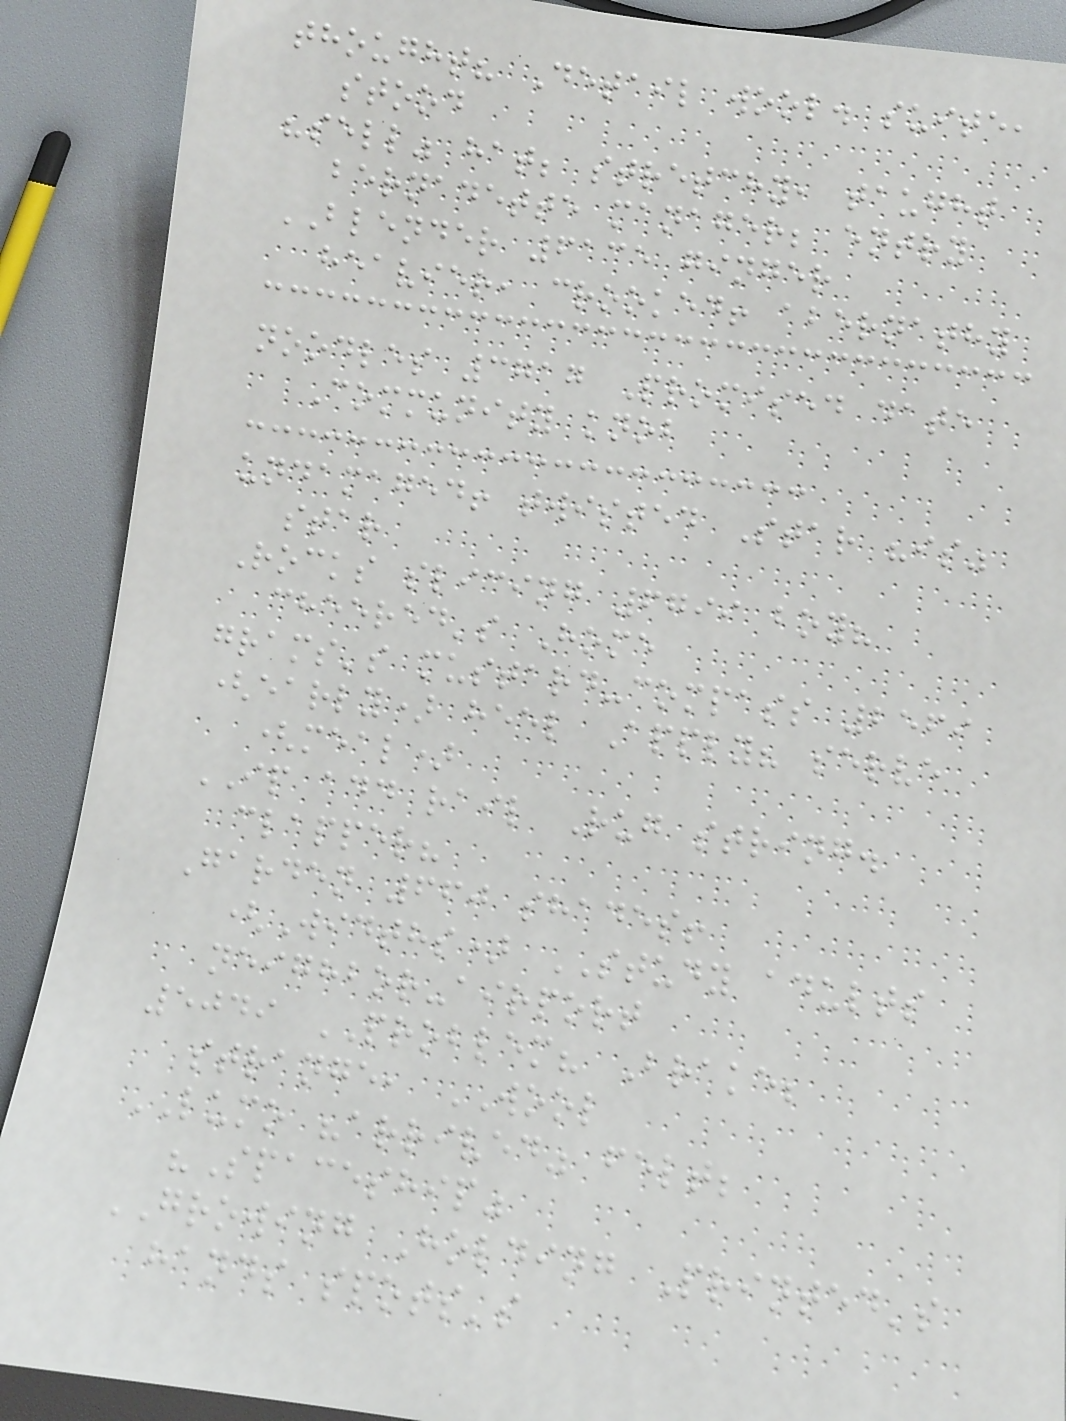thought? Detail wool. suite,
stood
"sell" hat; stretchy, taught
bernadette manager; entry
BLENDER 6135 ginger
heavier, crooked! abernathy
noodles 3717 Promised date
Community knob
undamaged! twisted Star "is"
star
Rocks slicing 6799 boy?
cheered's Home
grams's mustard-compass 2569
(early) heel Apply? serve
(meal)
IP add rail Rug string.
clapper?
Garden 660 shades!
(Widths) STUDY adults
neighbor-airport
5049 PROBLEM? Brake;
strange, WOOL
LUMO "arrived" felt;
"Spaceship"
GROWING Holding Printed's
hands spots's
